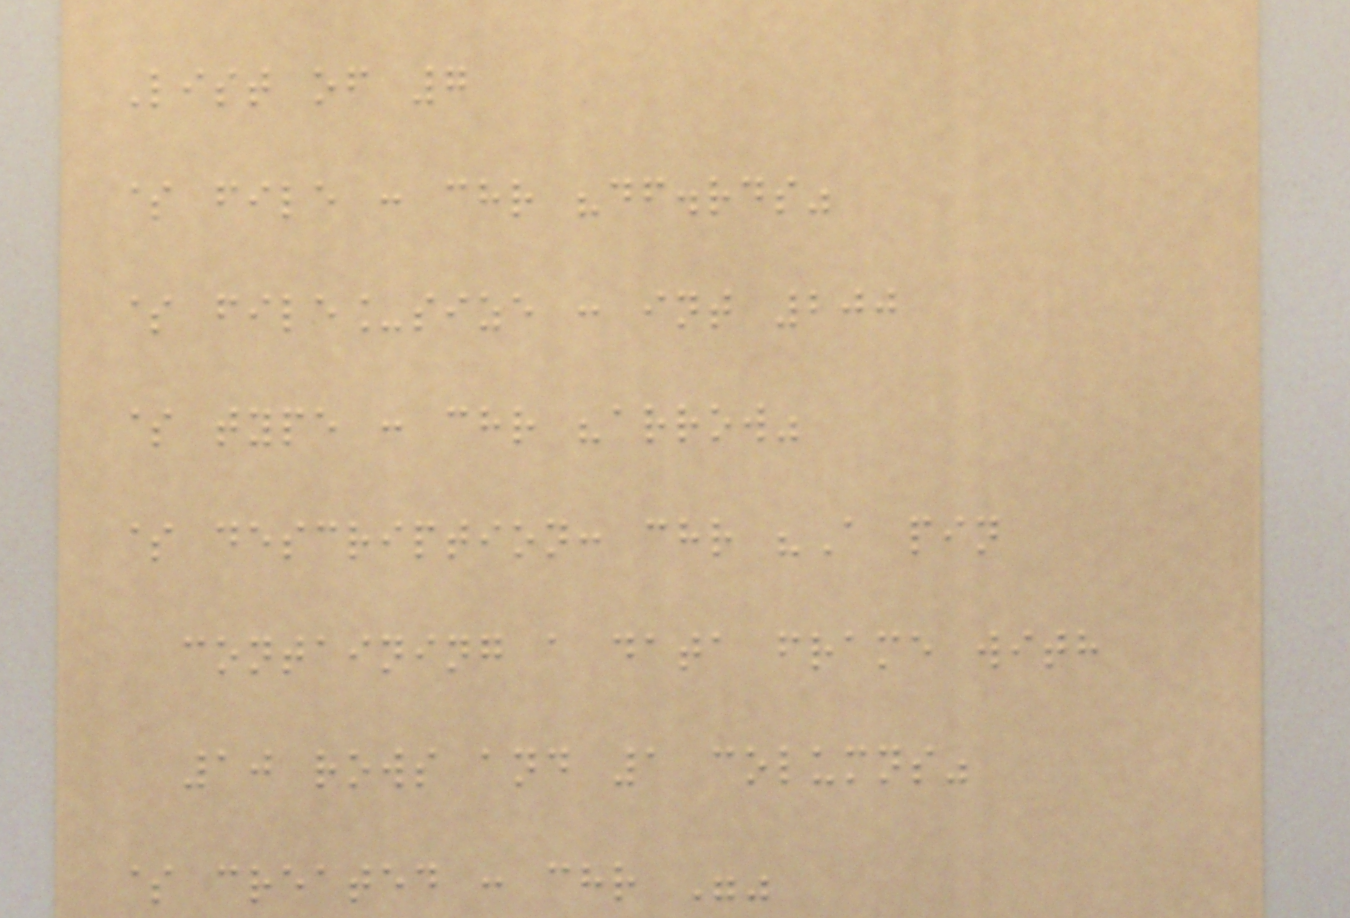List of 7
$ file : chr "df.rds"
$ file_size : int 200
$ type : chr "arrow"
$ description: chr "A pin
containing a data frame with
10 rows and 1 columns"
$ created : chr ""
